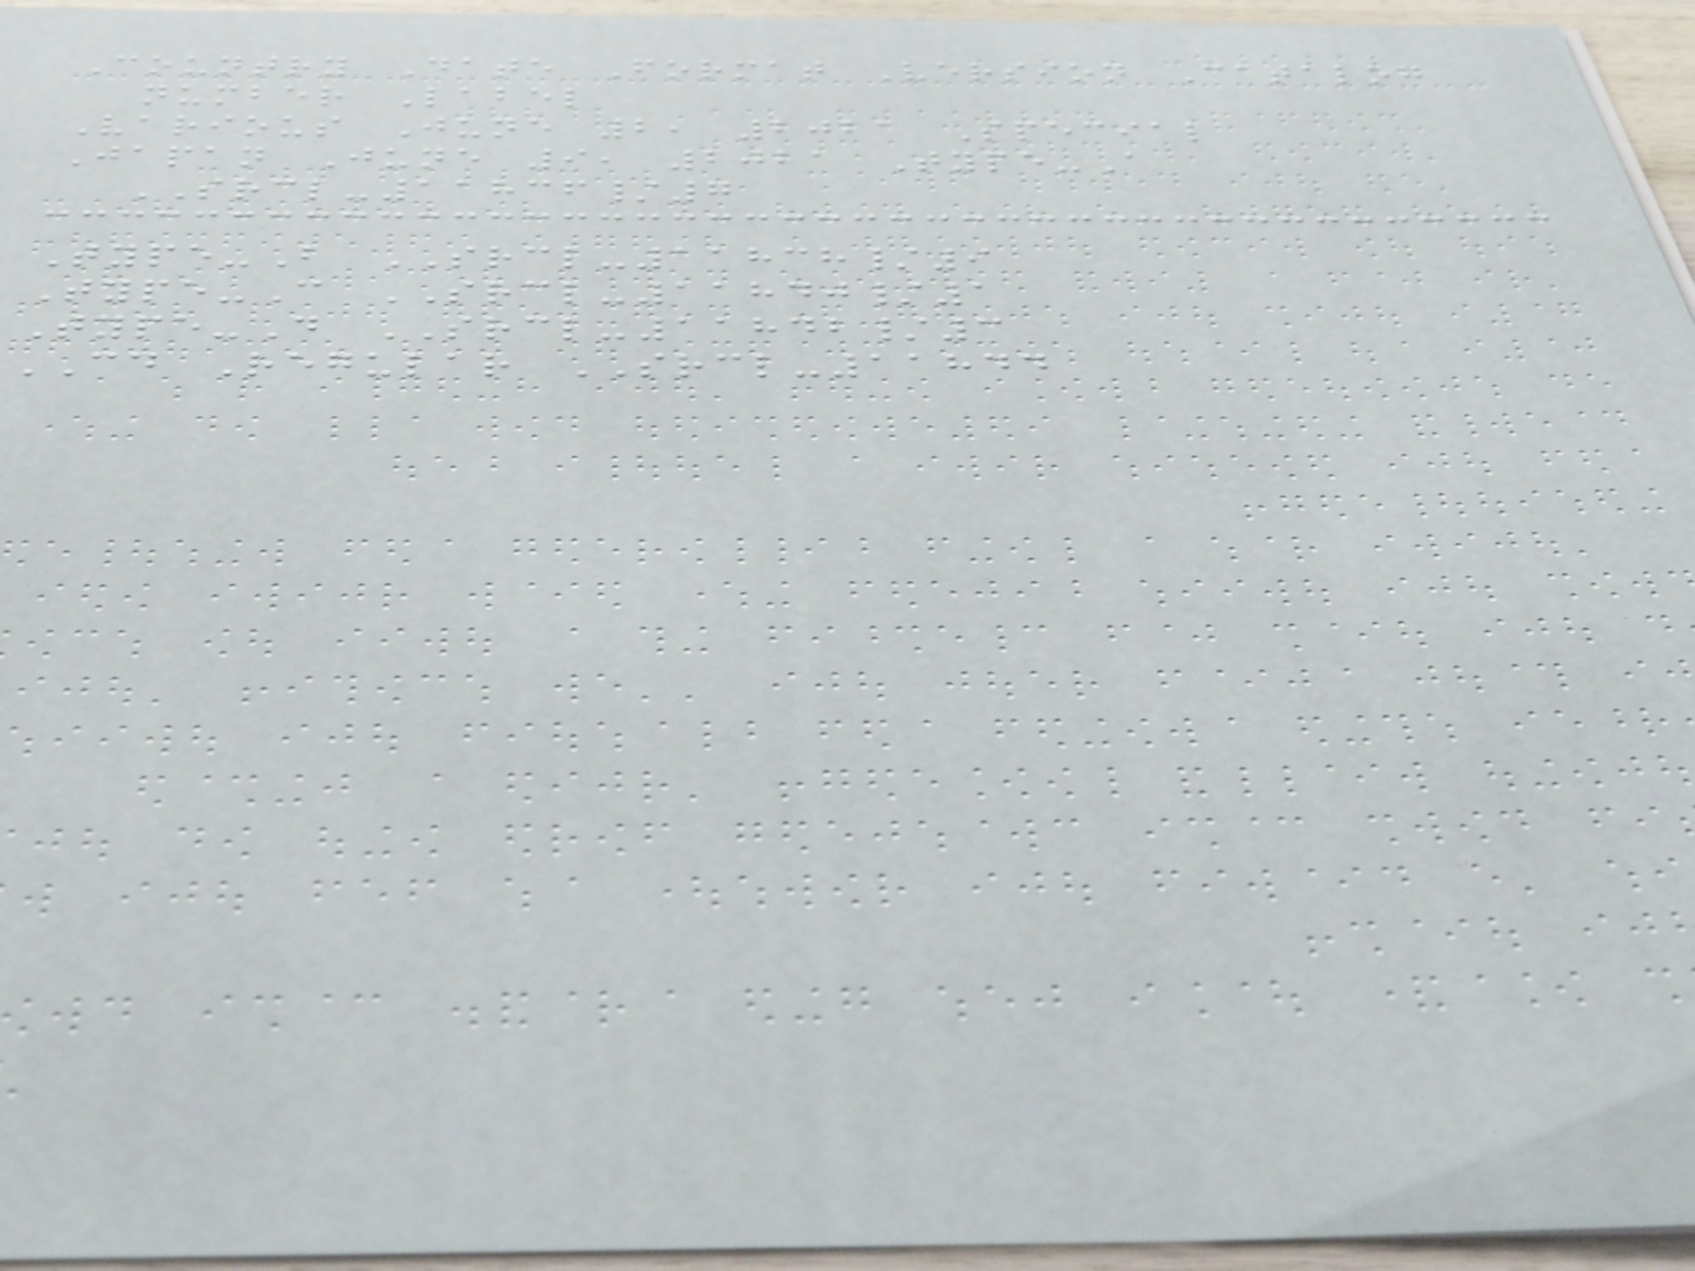Country Date Format Version Catalog
number Label
Various June 2, 2021 Special
Japan June 9, 2021 Type-A
SRCL-11836/7
Type-B SRCL-11838/9
Type-C SRCL-11840/1
Type-D SRCL-11842/3
CD Regular SRCL-11844
